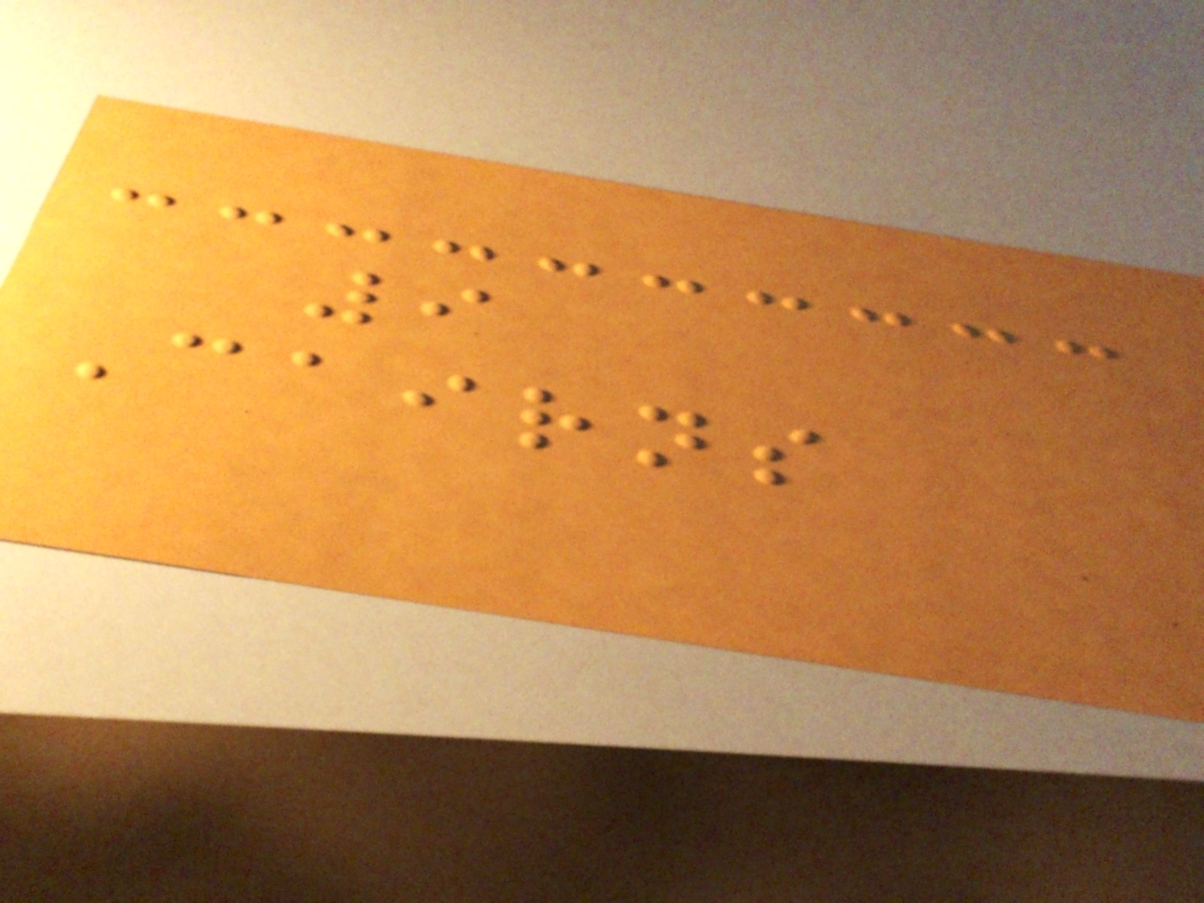9
Cairns
